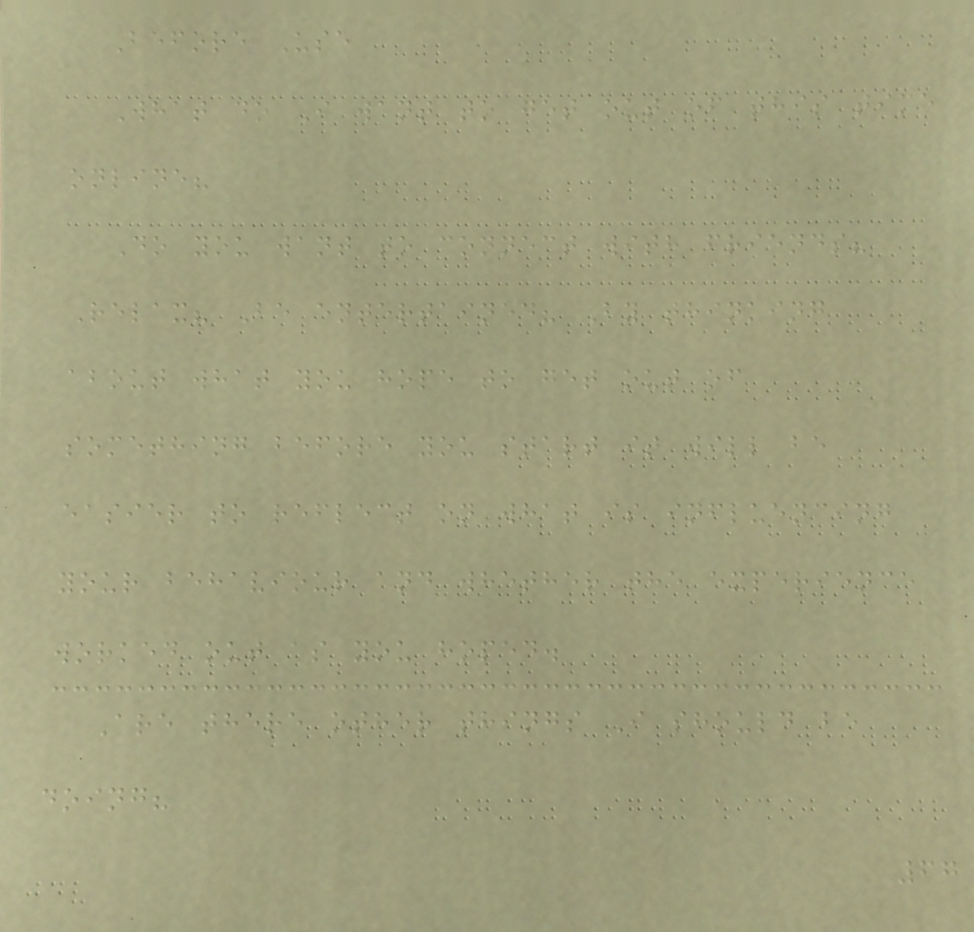Before Use
What do I want to get out of this time
online?
Do you want to connect with friends?
Relax? Be entertained? By thinking
about what you hope to get out of
something before you start it will be
easier to reflect on what is influencing
your behaviour and whether the experience
worked out as you hoped.
Are there other things I should be
doing?
67
